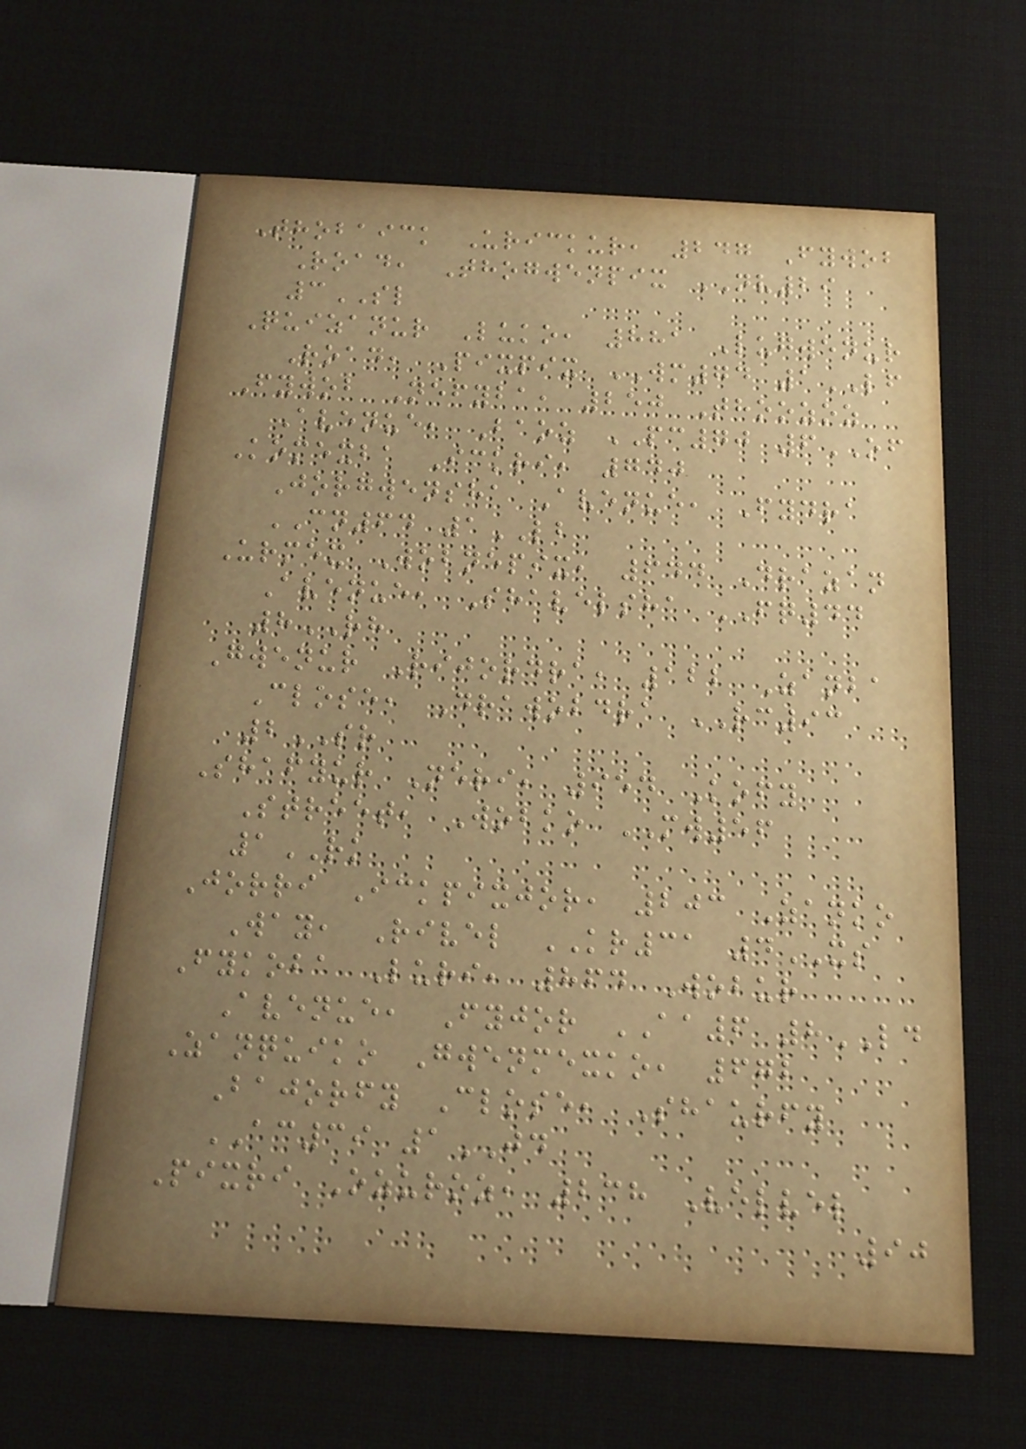Thobaick Urickur, 247 Fywob
Road, Thogwenpix NV29
3SL
Quizanur Luko, 881 Lugwenur
Road, Pixpix WM74 1LF
Fywob Nefyba, 250 Thoozoz
Avenue, Baoz PC70 6OF
Komexba Ickri, 740
Jorgwensha Avenue, Fydra
CN64 1LB
Urmex Wobnepix, 644 Drazan
Avenue, Shavelsha FQ44
8RH
Gwenur Rijordra, 122 Zanba
Close, Drawobdra RC93
2SR
Shafyur Neri, 954 Kofy
Street, Wobko MW56
1RK
Jorri Ickpixjor, 203 Zanko
Way, Rivel KR31 4XS
Fykoba Luri, 864 Wobur
Avenue, Fyjor AA6 8LD
Zanquiko Gwenmexko, 672
Bajorfy Close, Shaurfy
AC39 1JD
Pixri Ozuroz, 238 Velvel
90
